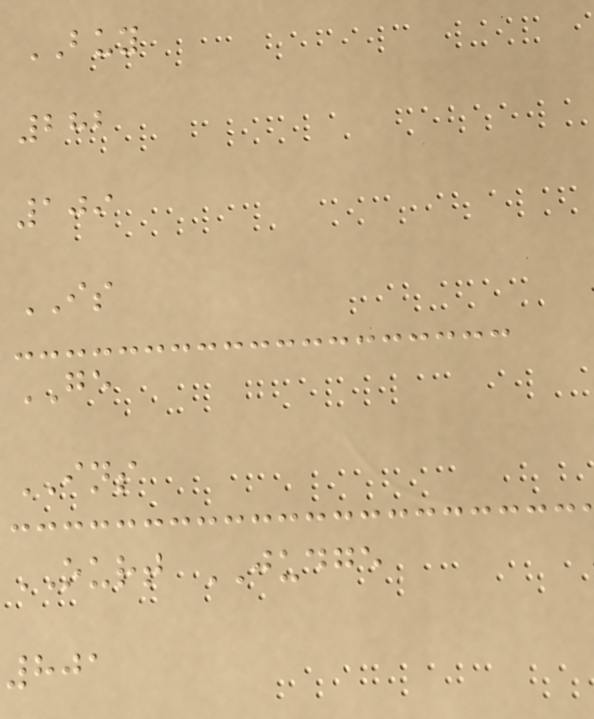BUY
282
109
IS
GE
INS
OURT JUDGE
801
